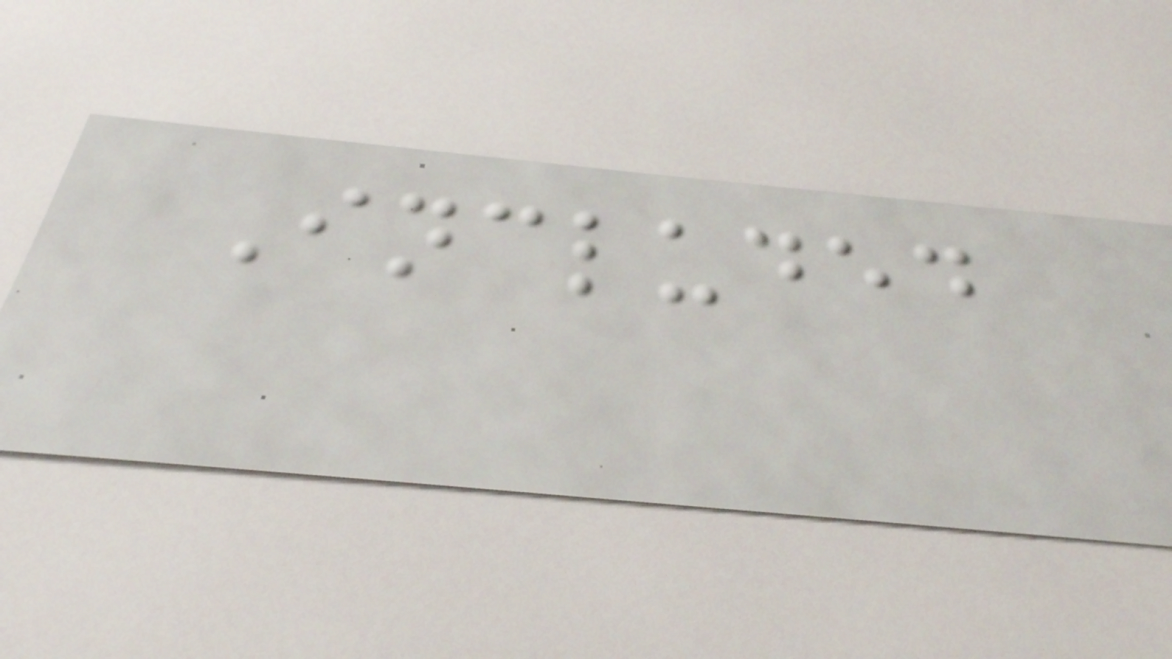Included
